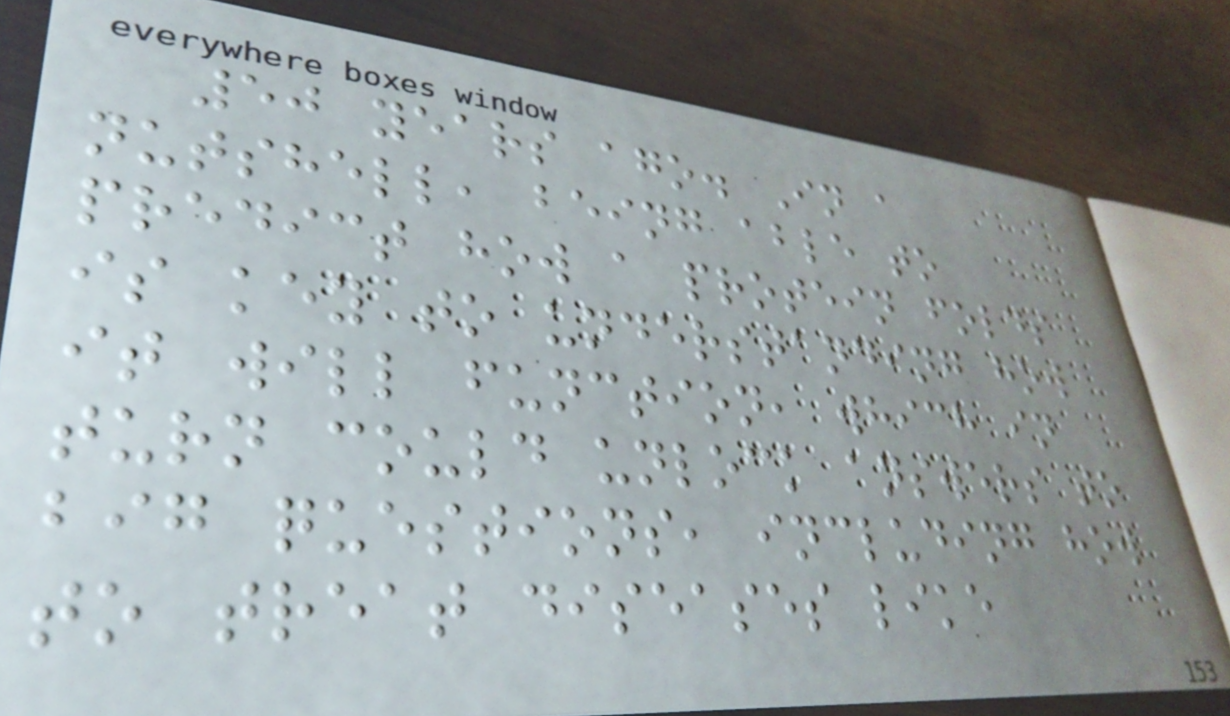50 years ago. In a
nutshell, being able to
predict how a protein folds
is key to understanding how
it will function, which in
turn could unlock answers to
big questions, including how
to treat diseases like
